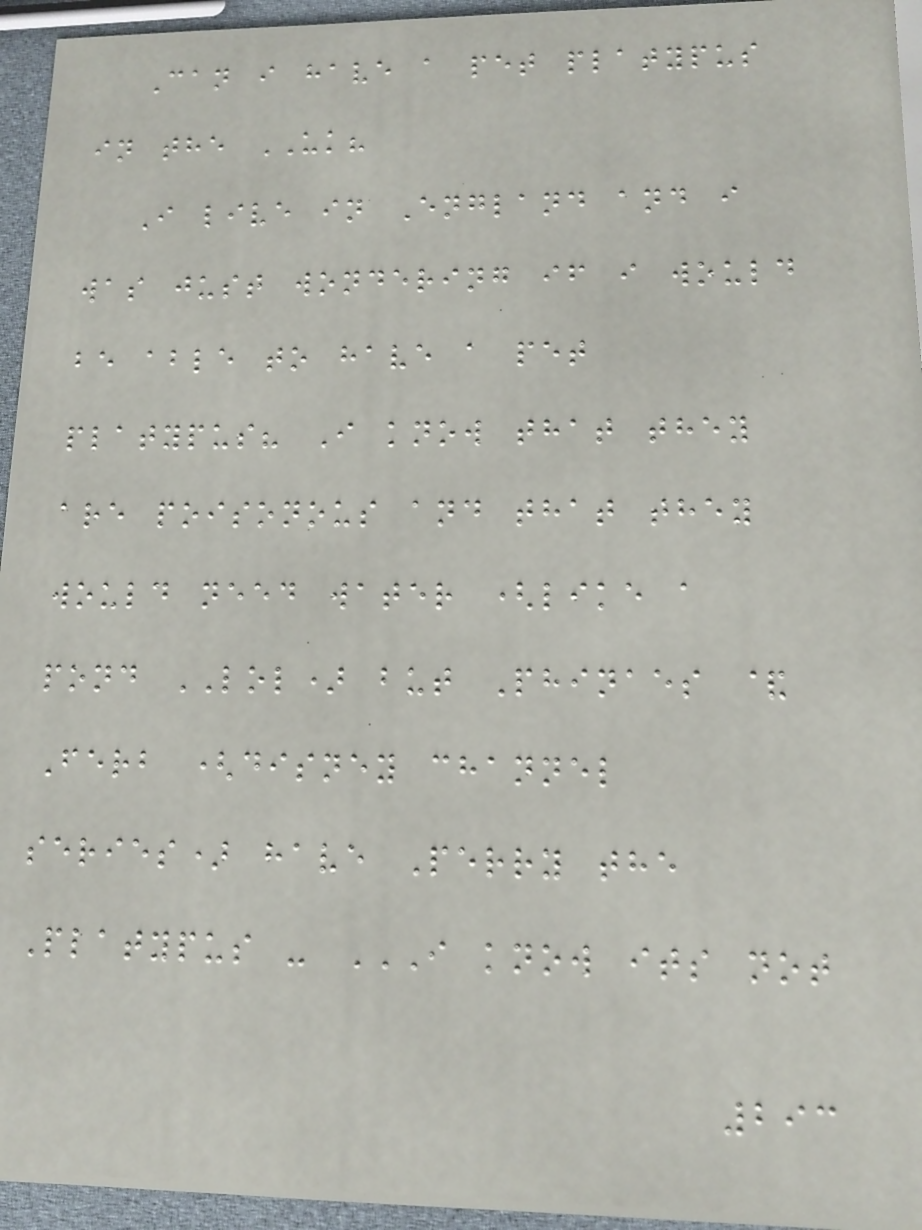Can i have a pet platypus
in the UK?
I live in England and i
was just wondering if i would
be able to have a pet
platypus? I know that they
are poisonous and that they
would need water (like a
pond LOL) but Phinaes &
Ferb (disney channel
series) have Perry the
Platypus - I KNOW ITS NOT
293
